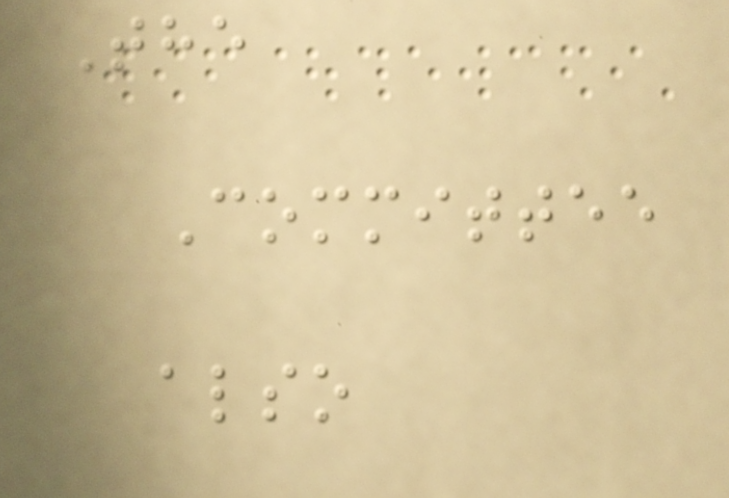The
Committee
also
